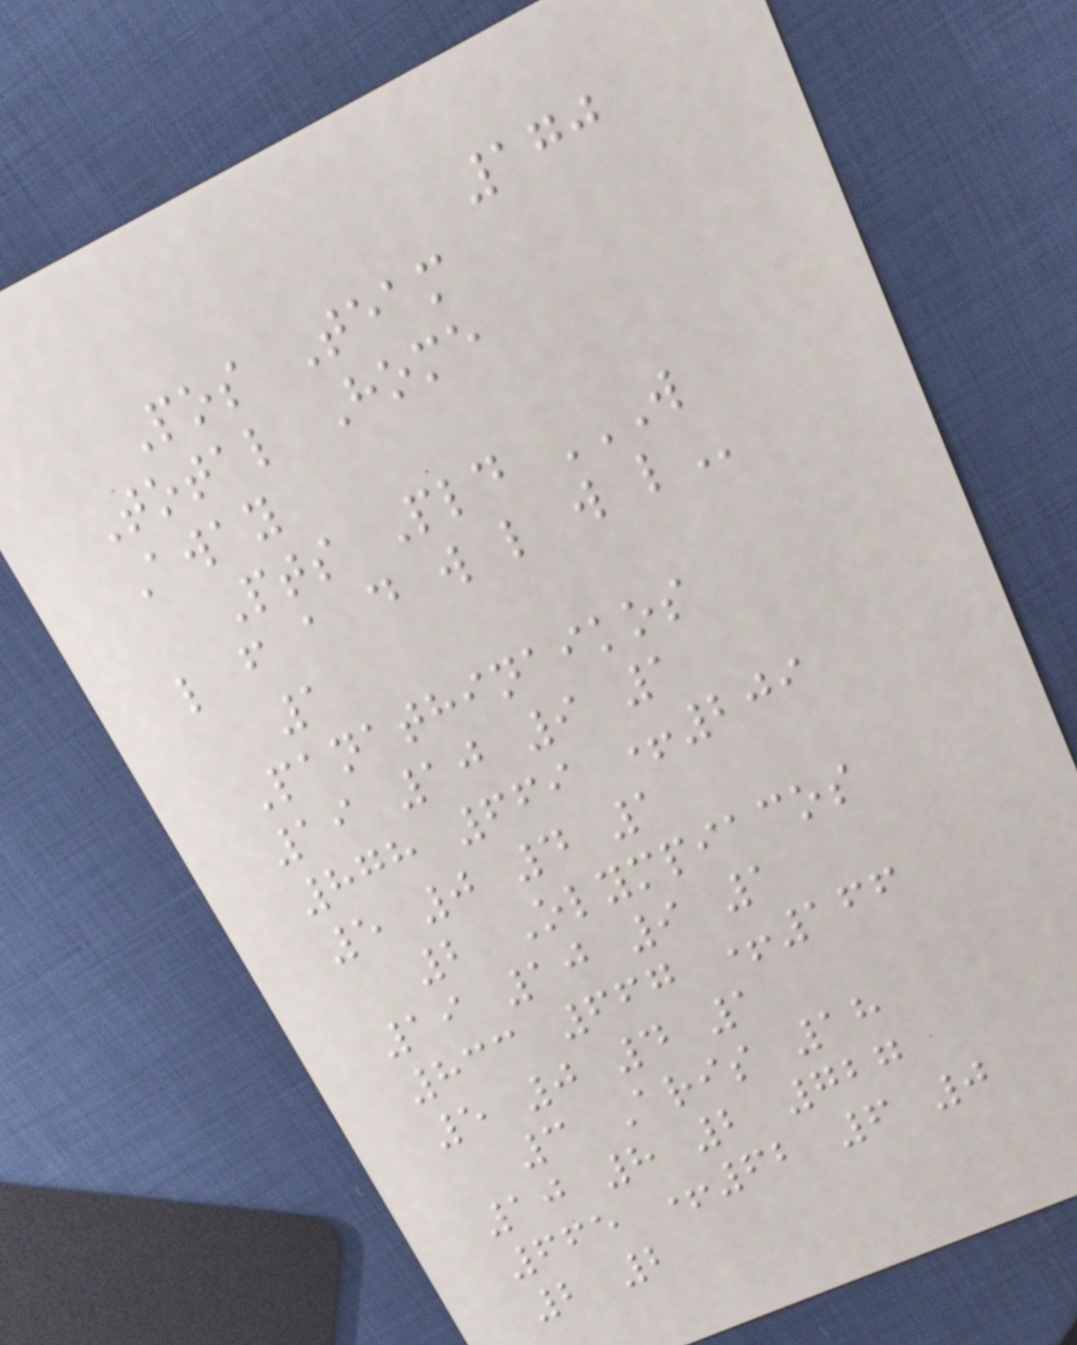170
Pos Team
Total Home
Away
Pts Pld W
L F A D W L W L
1
Panathinaikos
19 10 9 1
878 669 +209
5 0 4 1
2 Olympiacos
19 10 9 1
833 667 +166
5 0 4 1
3 Aris 18
10 8 2 727
665 +62 6 0
2 2
